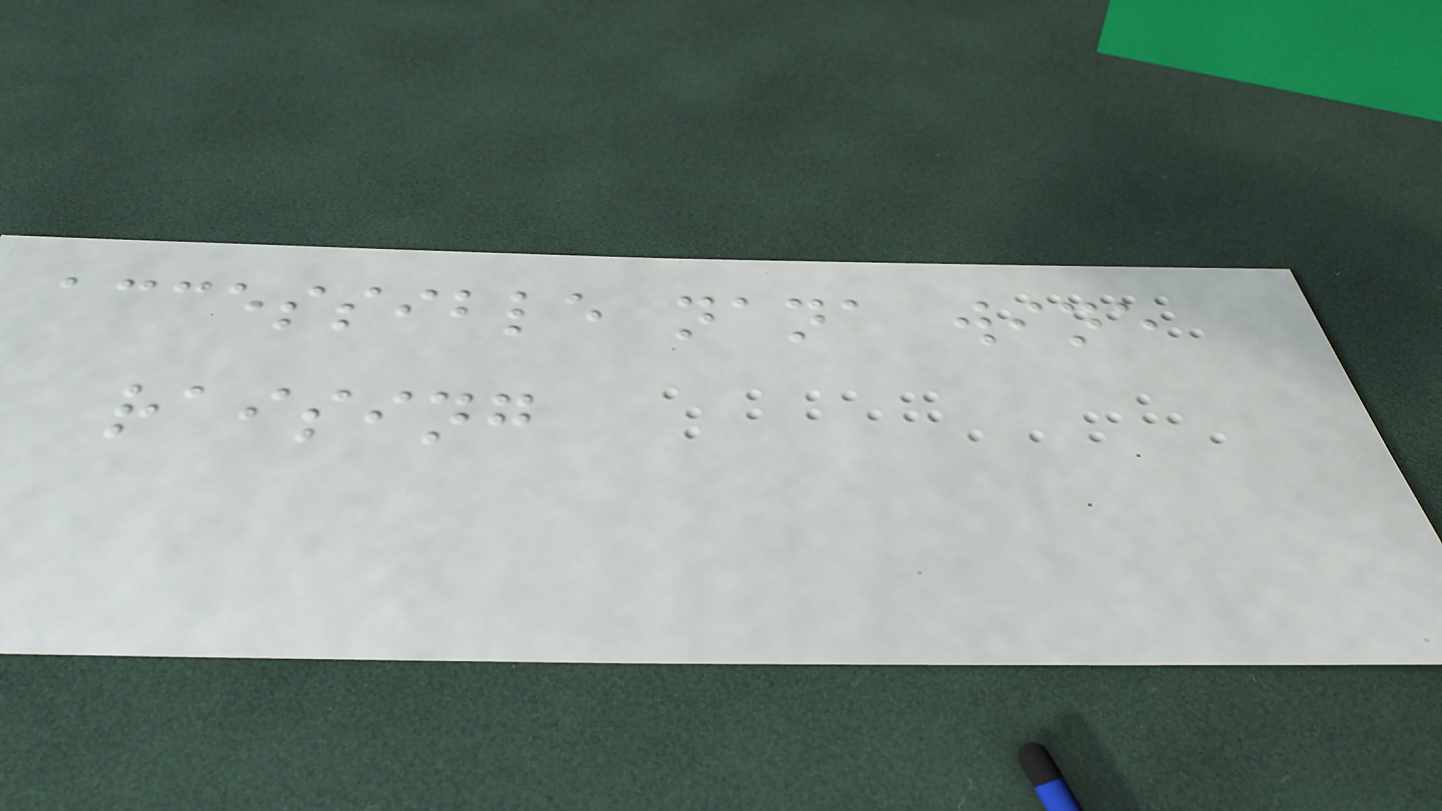accessible nana wine
raising
